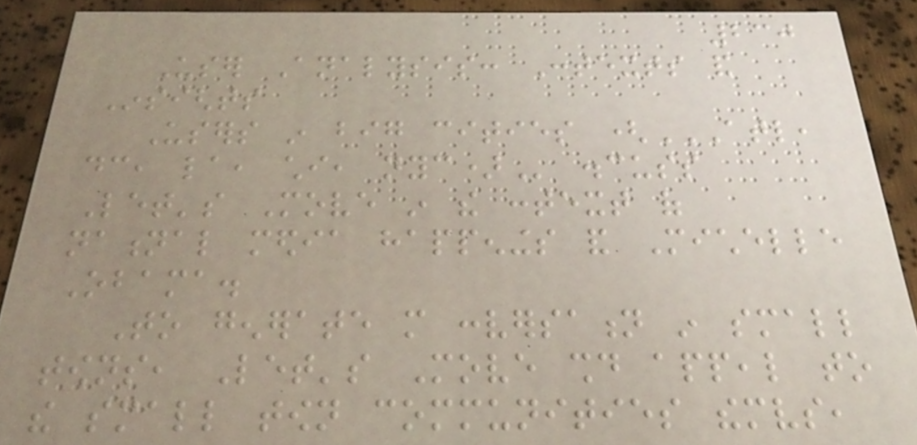230
User Analysis: Contexts and
Insights
Users in big cities (ATL,
DC, LA, CHI, NYC) discuss
Let's Move in the context of
national media happenings and Michelle
Obama.
To generate more conversation in small
towns, Let's Move should appeal to
the small town communities themselves,
